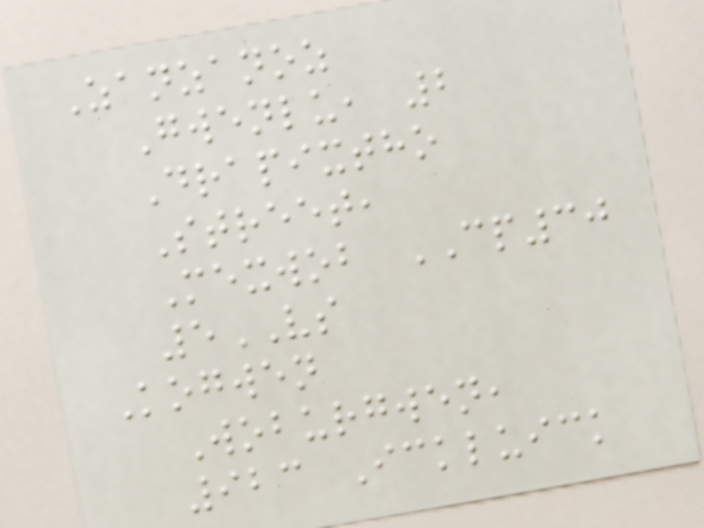Zanzanoz
Gwenlu, 2
Drapixtho
Street,
Mexwob CP30
5VS
Kogwen
Woburgwen,
923 Ickluick
